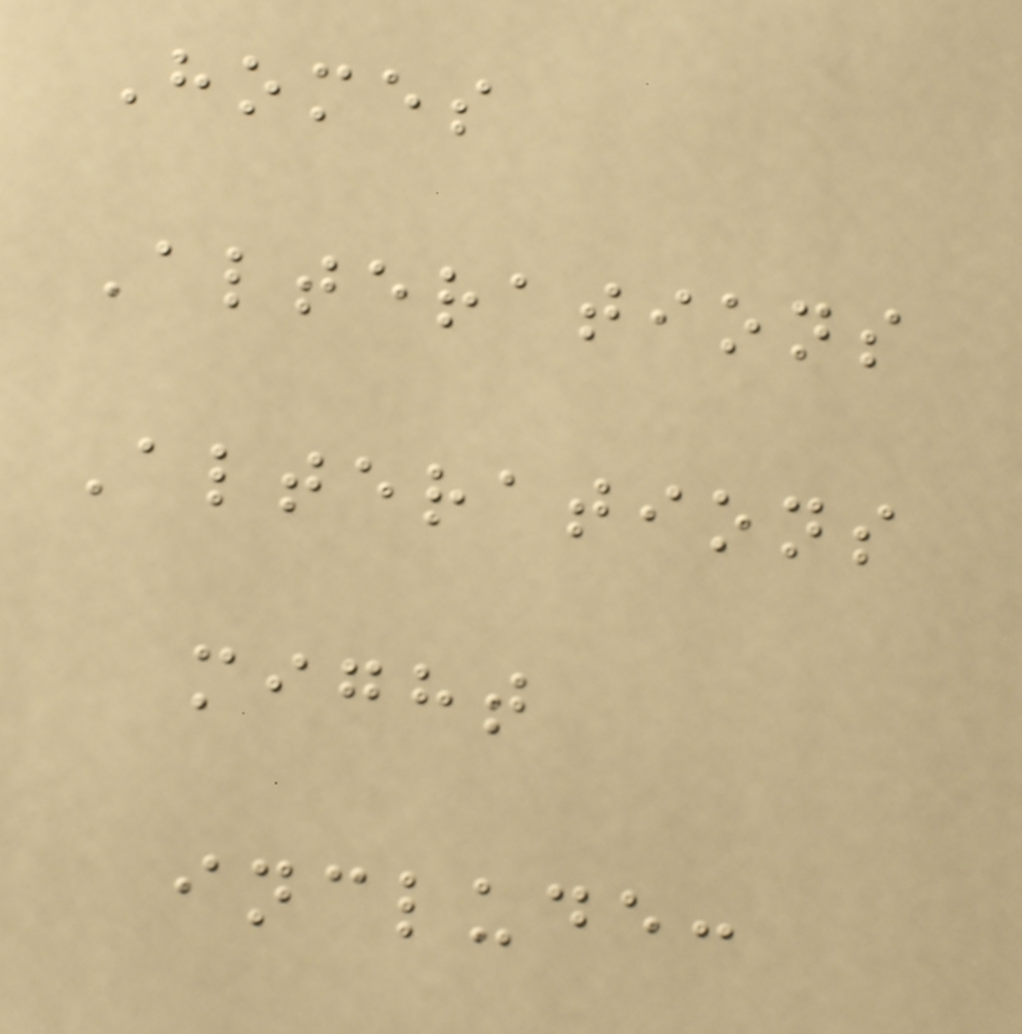Homes
Alterations
Alterations
might
include:
